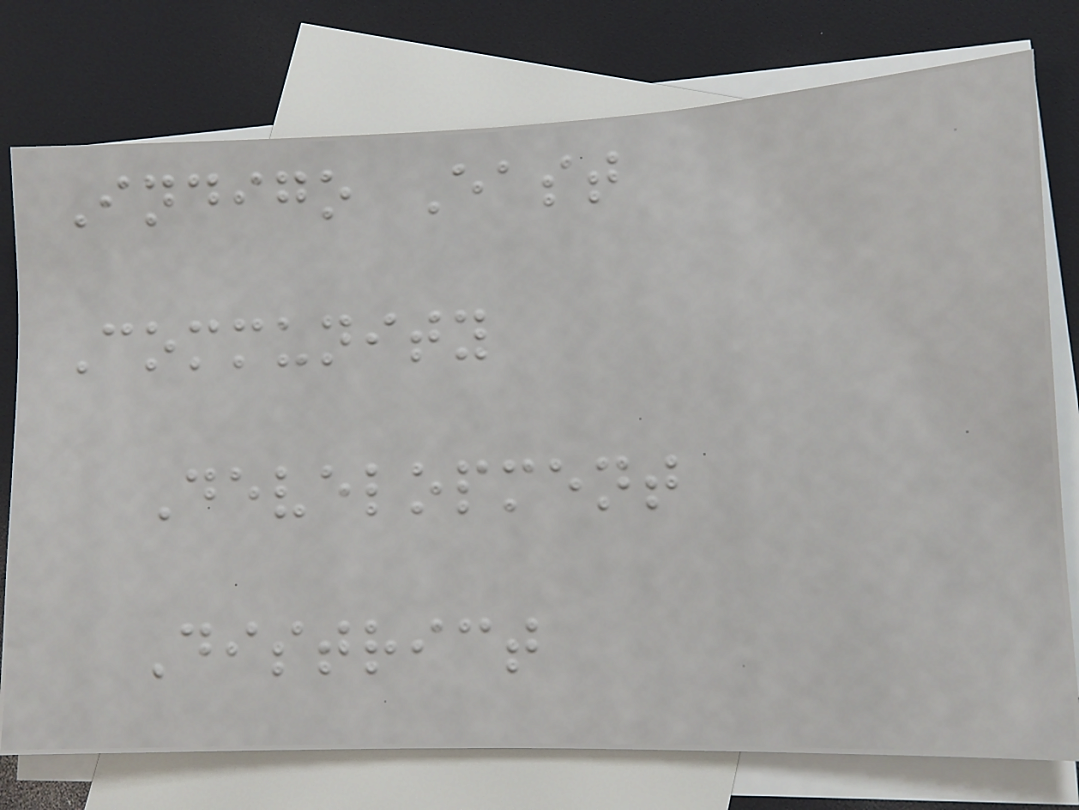Indigo East
Community
Development
District
